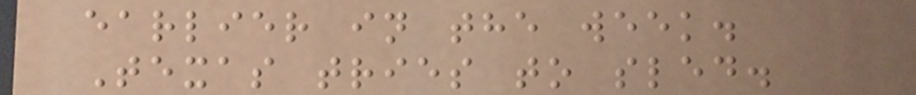earlier in the week.
Texas tries to sled.
